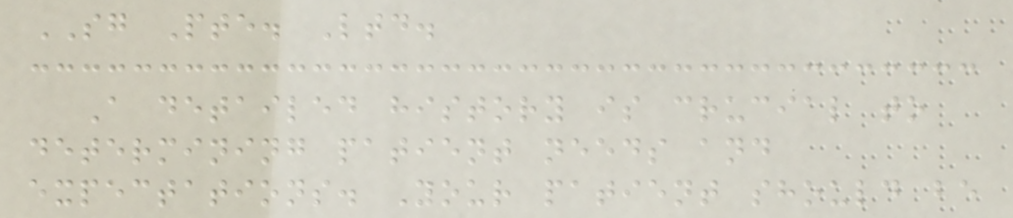SG Pte. Ltd.
A detailed history is crucial to
determining patient needs and
expectations. Your patient should be
